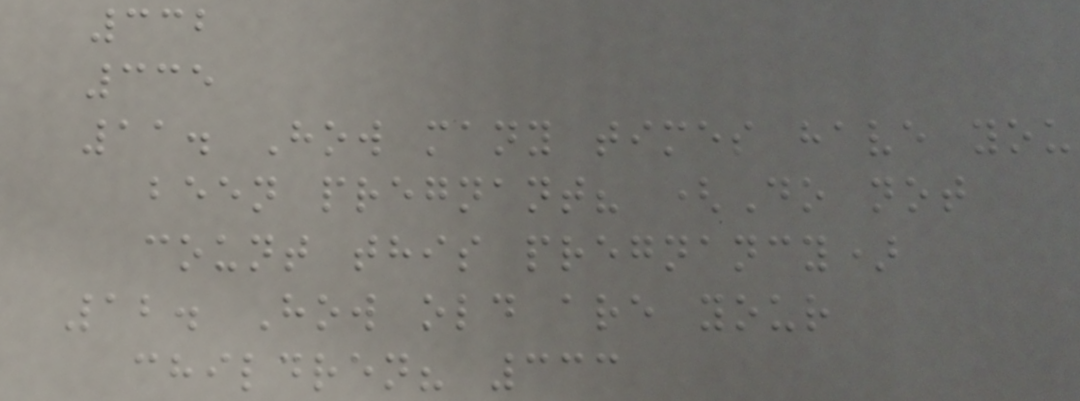332
335
11. How many times have you
been pregnant? (Do not
count this pregnancy)
12. How old are your
children? 333
